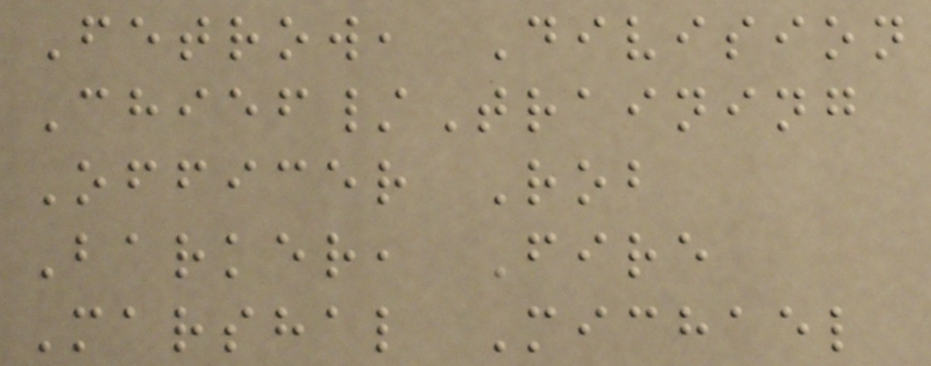Fetrow, Division
Chief/Training
Officer Rob
Barker, Fire
Marshal Michael
